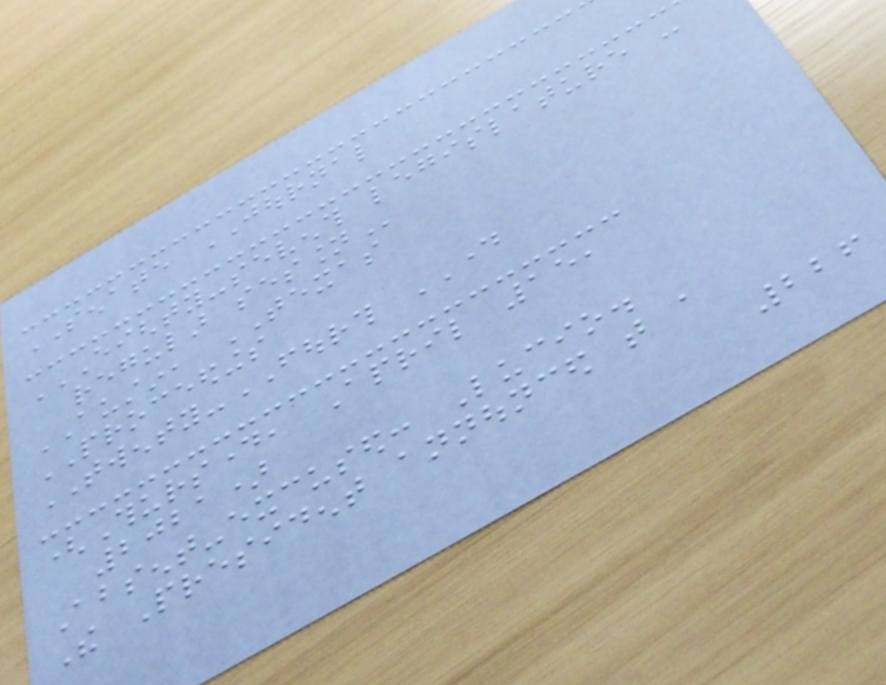SENATE JOURNAL
EIGHTY-SEVENTH LEGISLATURE -
REGULAR SESSION
AUSTIN, TEXAS
PROCEEDINGS
TWENTY-FOURTH DAY
(Thursday, April 15,
2021)
Absent-excused: Lucio.
The President announced that a
226
